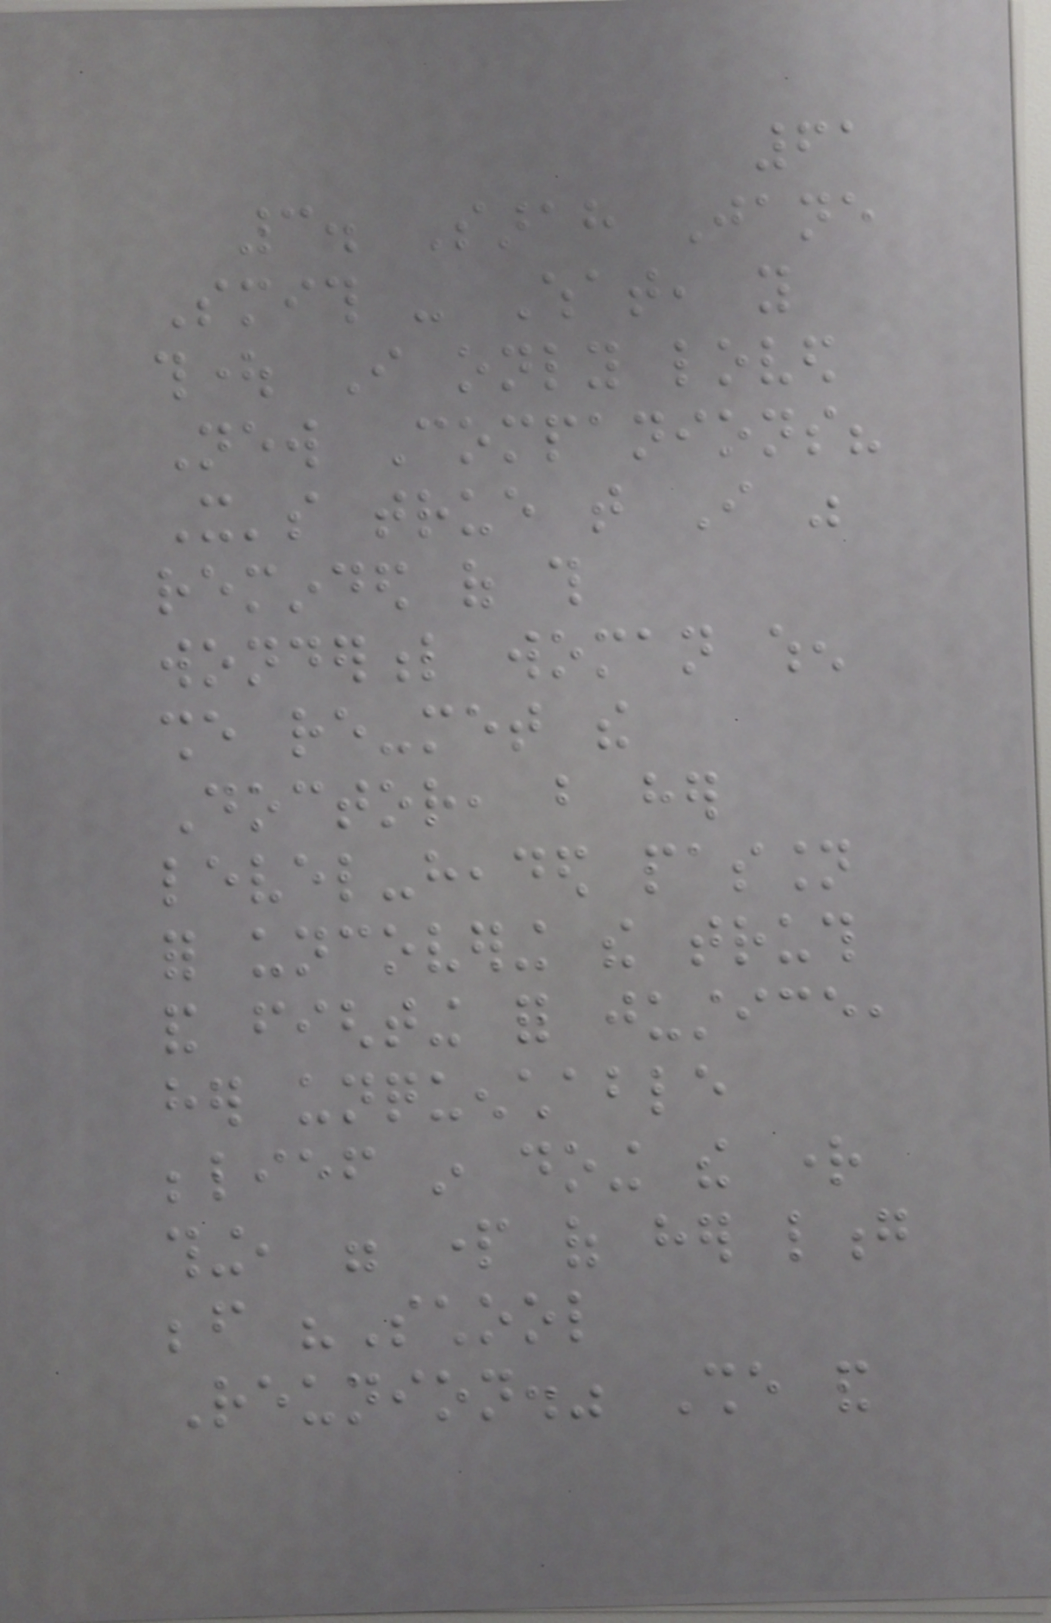61
3. Sarah Jane
Smith - What, you
thought I only loved
New Companions?
It's true that I was
reminded of this
wonderful woman when
she re-met the
Doctor, but her
level-headed passion
for uncovering the truth
and fighting for justice,
her unquenchable
belief in doing the right
thing, were part of her long
before "School
Reunion." She and
